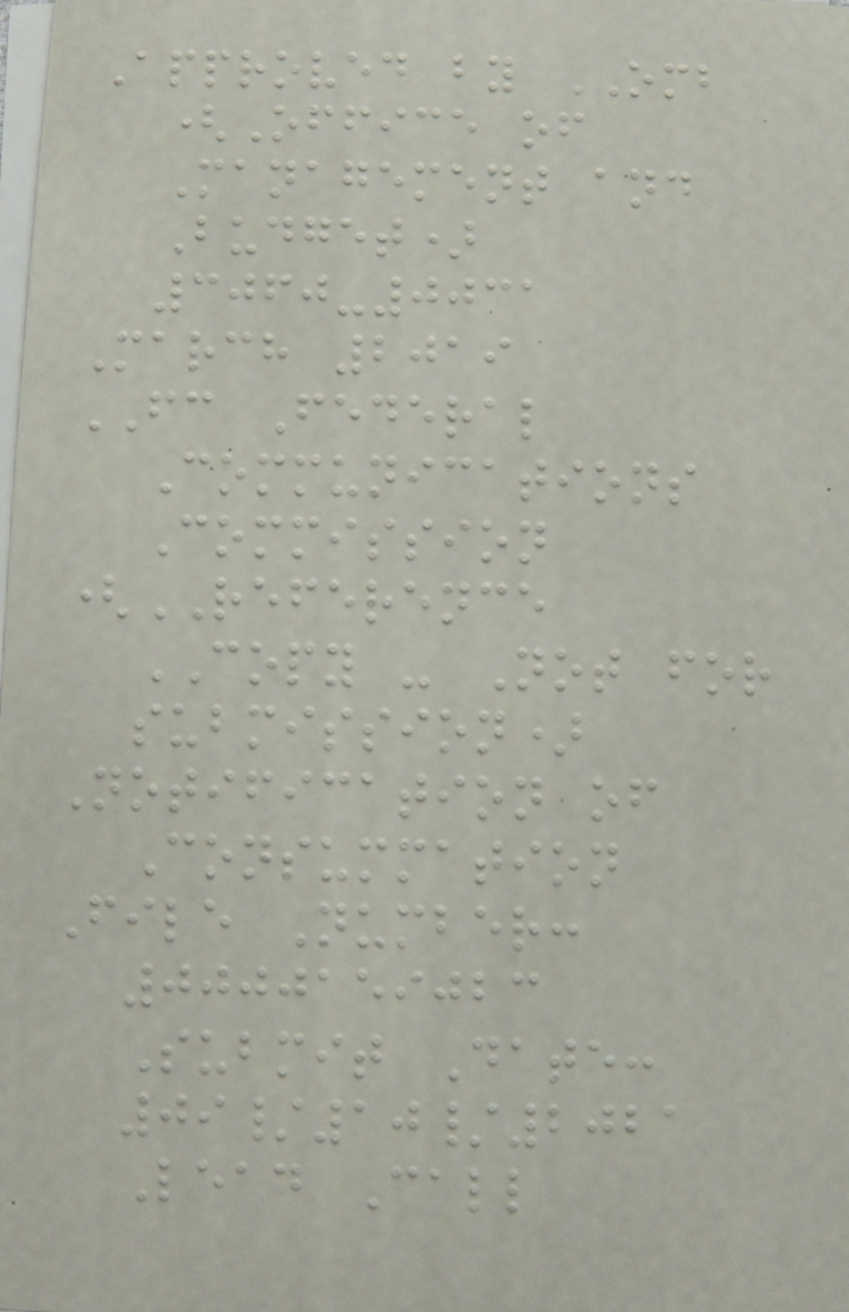Approved by OMB
(Office of
Management and
Budget)
3060-0031
March 2019
FC Federal
Communications
Commission
(REFERENCE
COPY - Not for
submission)
Notification of
Consummation
File Number:
0000159023
Submit Date:
09/10/2021
Lead Call
